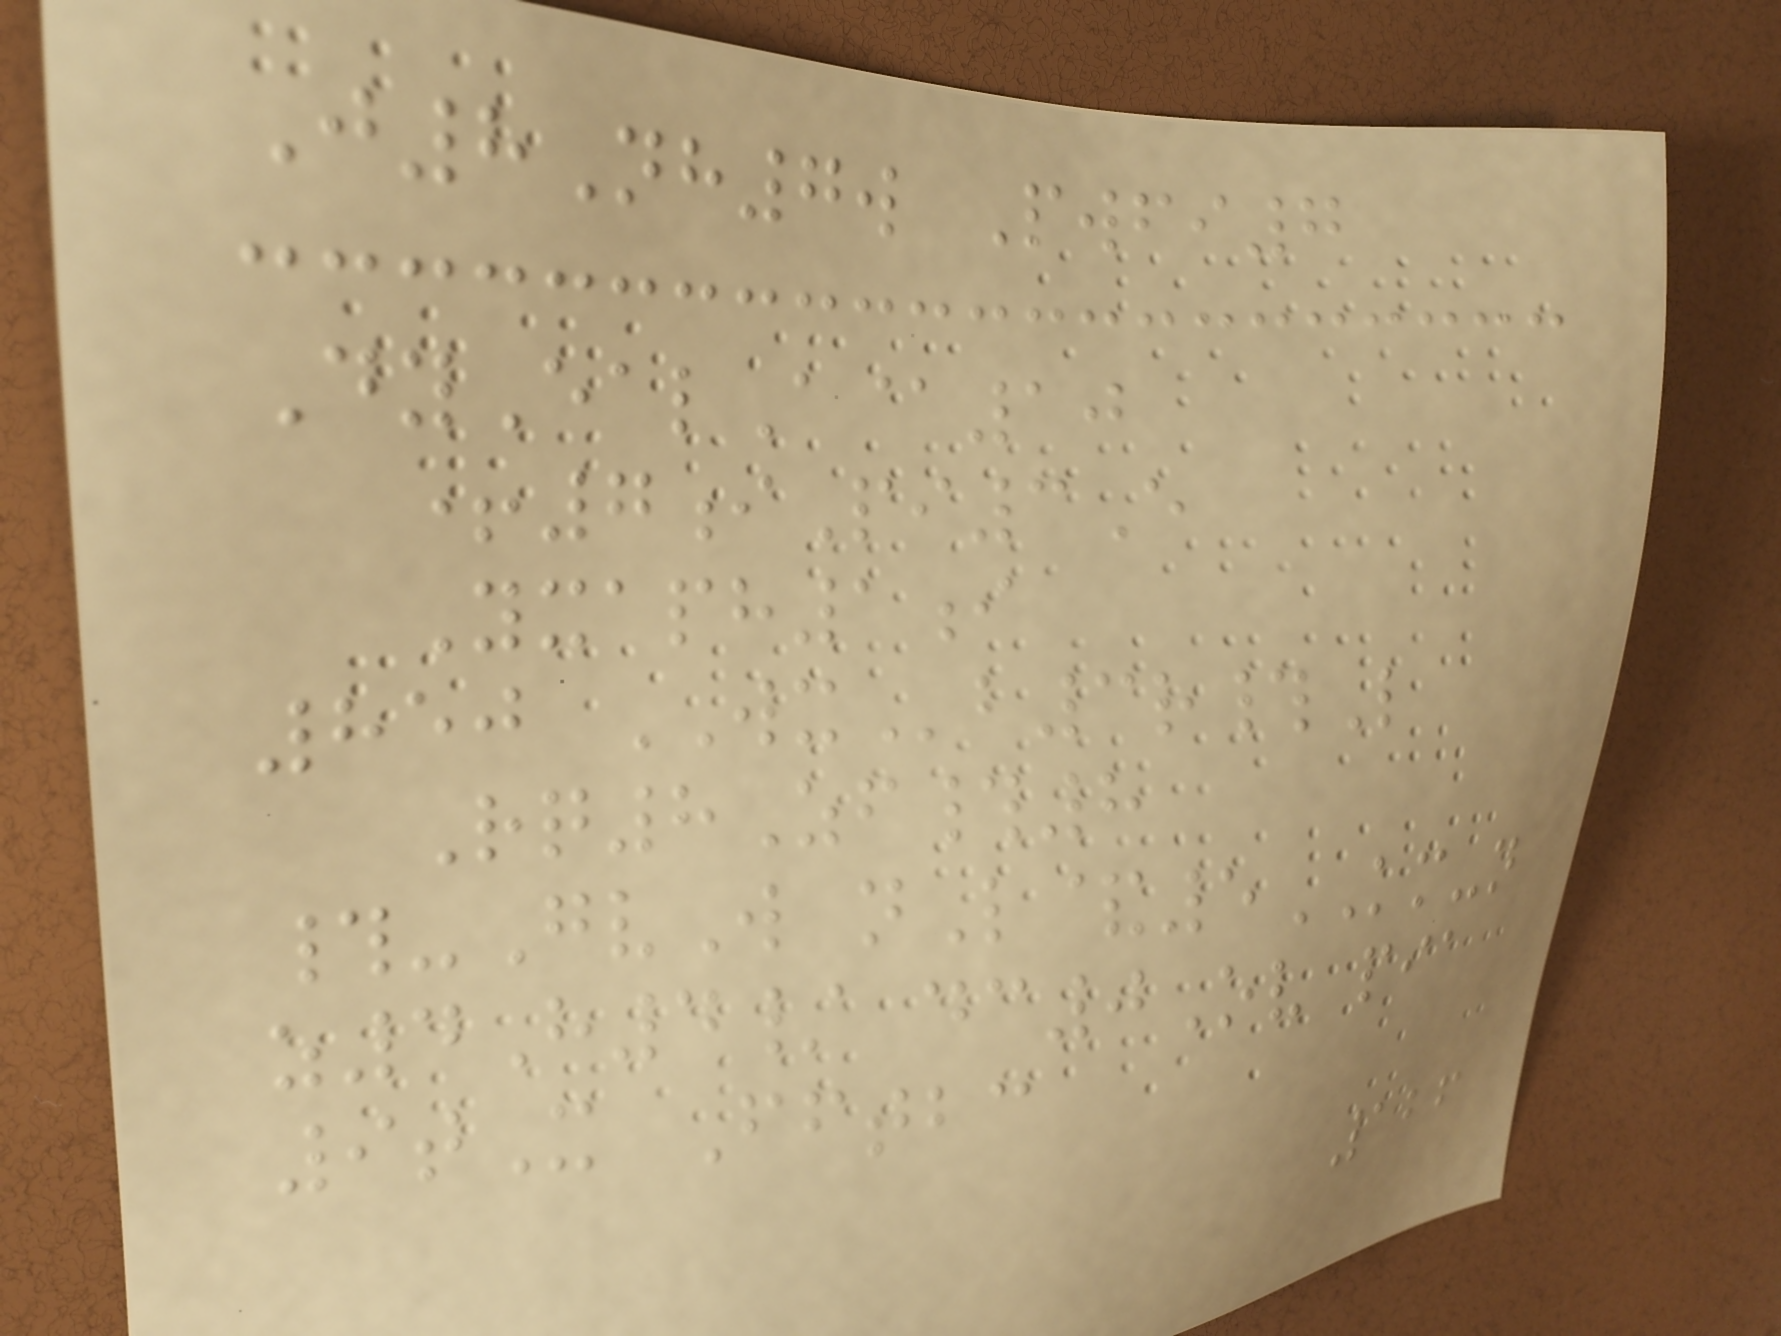J8Nh7w Pwfi7
DyEalA@10
+7iPi3E
Yxaph1i
850 WXb3r#L
Rq8Zf#8
#-GvW nL&5KM-n
z4H4/ dc0Ov pia
9tX Fftbc
126
